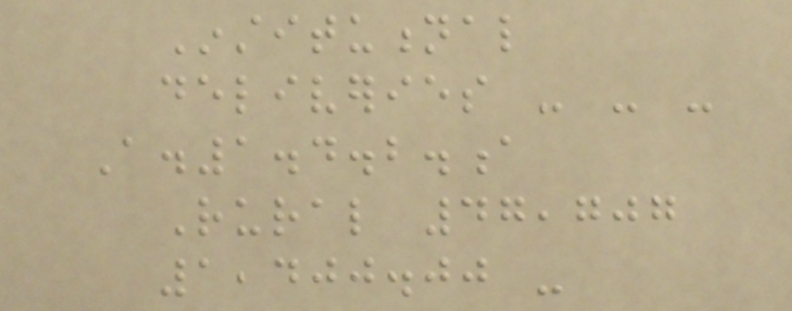Institutional
deliveries - - -
A.1.4.2.a
Rural 47,707
1,400.00 -
